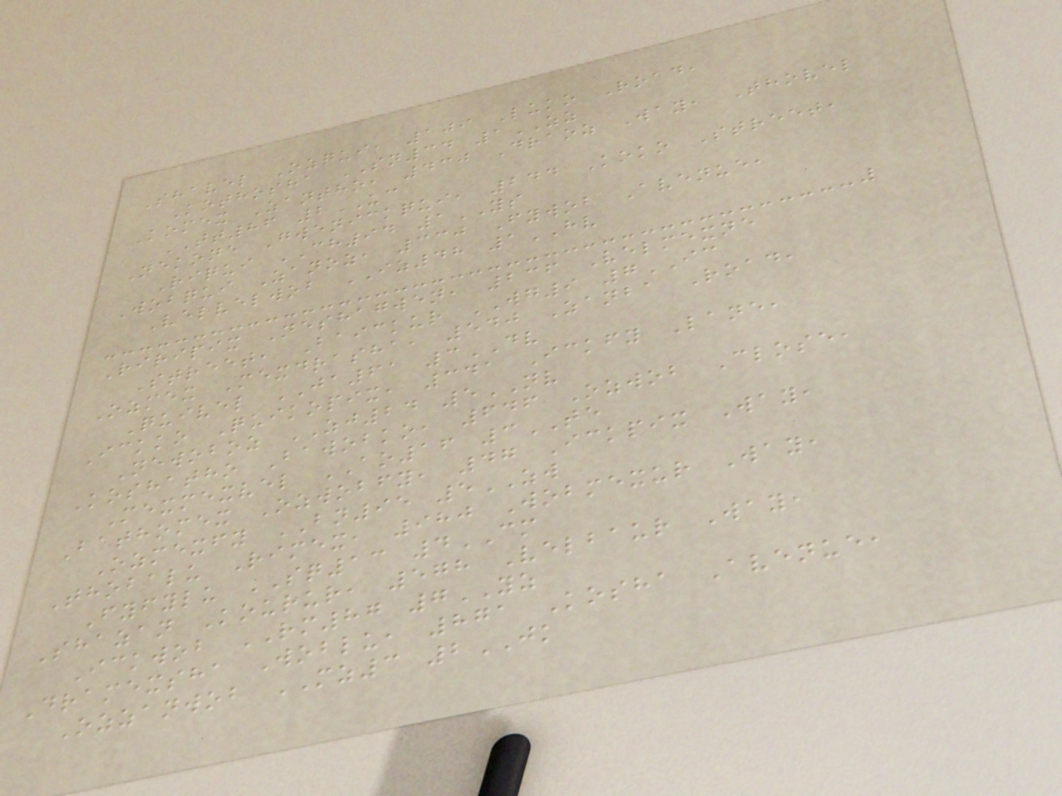Shavel Ozqui, 109 Luko Road,
Kothosha SN34 1ZZ
Komex Zantho, 430 Draoz Way, Thovel
TT86 2UC
Nekone Gwenickqui, 244 Koko Street,
Riqui CH94 1YS
Wobqui Zanoz, 330 Fywob Avenue,
Velvelwob IZ48 1HV
Riripix Neshagwen, 236 Velmexne
Street, Baickur WG9 7IC
Ozmex Mexdrasha, 540 Zanba Road,
Quivel JA61 3DV
Ickko Quikopix, 341 Ickfy Lane,
Newoboz ZJ24 5NV
Koshatho Bawobko, 646 Ozwob Close,
Mexmexvel AO16 3TE
Bathomex Ozwobfy, 47 Ickpix Way,
Ozmexfy BN95 5ZW
Thobalu Rimex, 980 Wobmexur Way,
Fyfylu SQ13 4CM
Shazan Kourur, 578 Velbaur Way,
Ickwob RM87 7YZ
Dramexsha Woblu, 871 Kosha Avenue,
Ozzanwob MZ3 2JK
